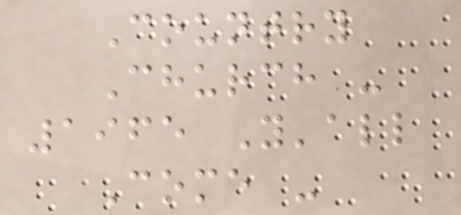Country
Church -
1965 Y'all
Come -
